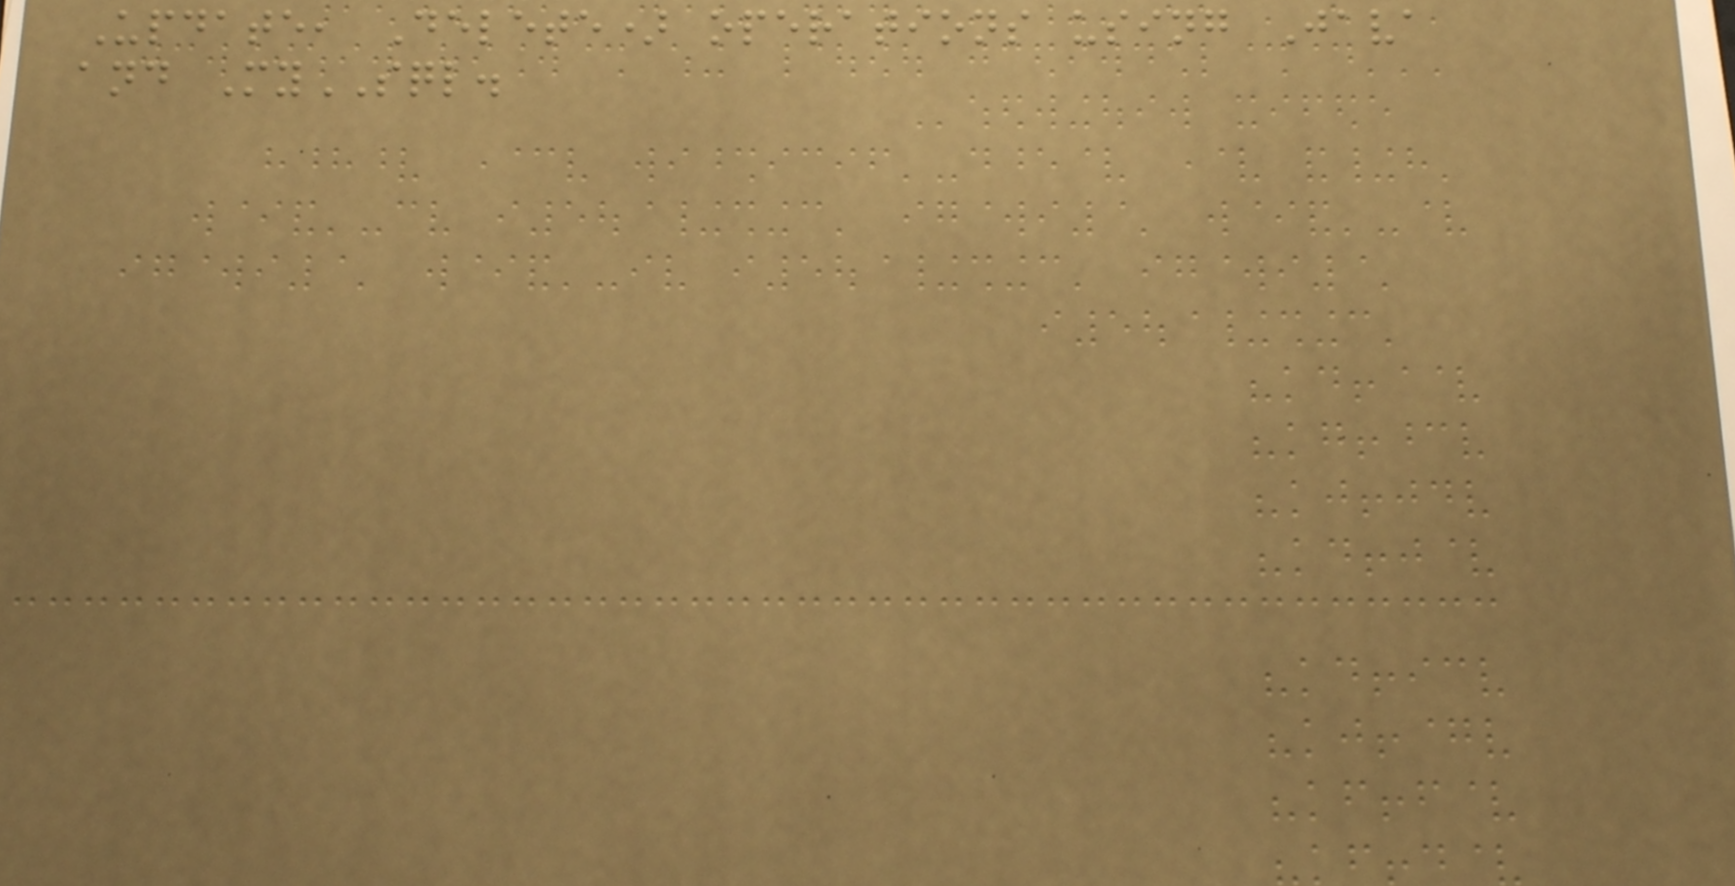Update, Delete) operations using Java
and MySQL.
